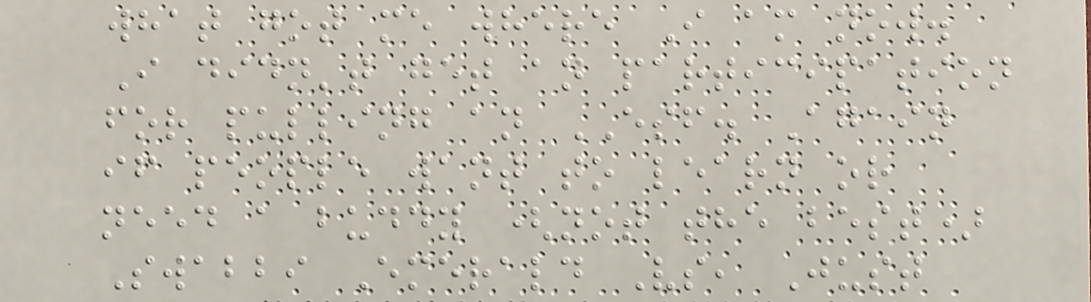what got me where I am now.
I didn't get an participation
for pulling an ESF. Again
if people want to learn or
need a buddy (not the best)
Swabbi Emerald Vs, Just
